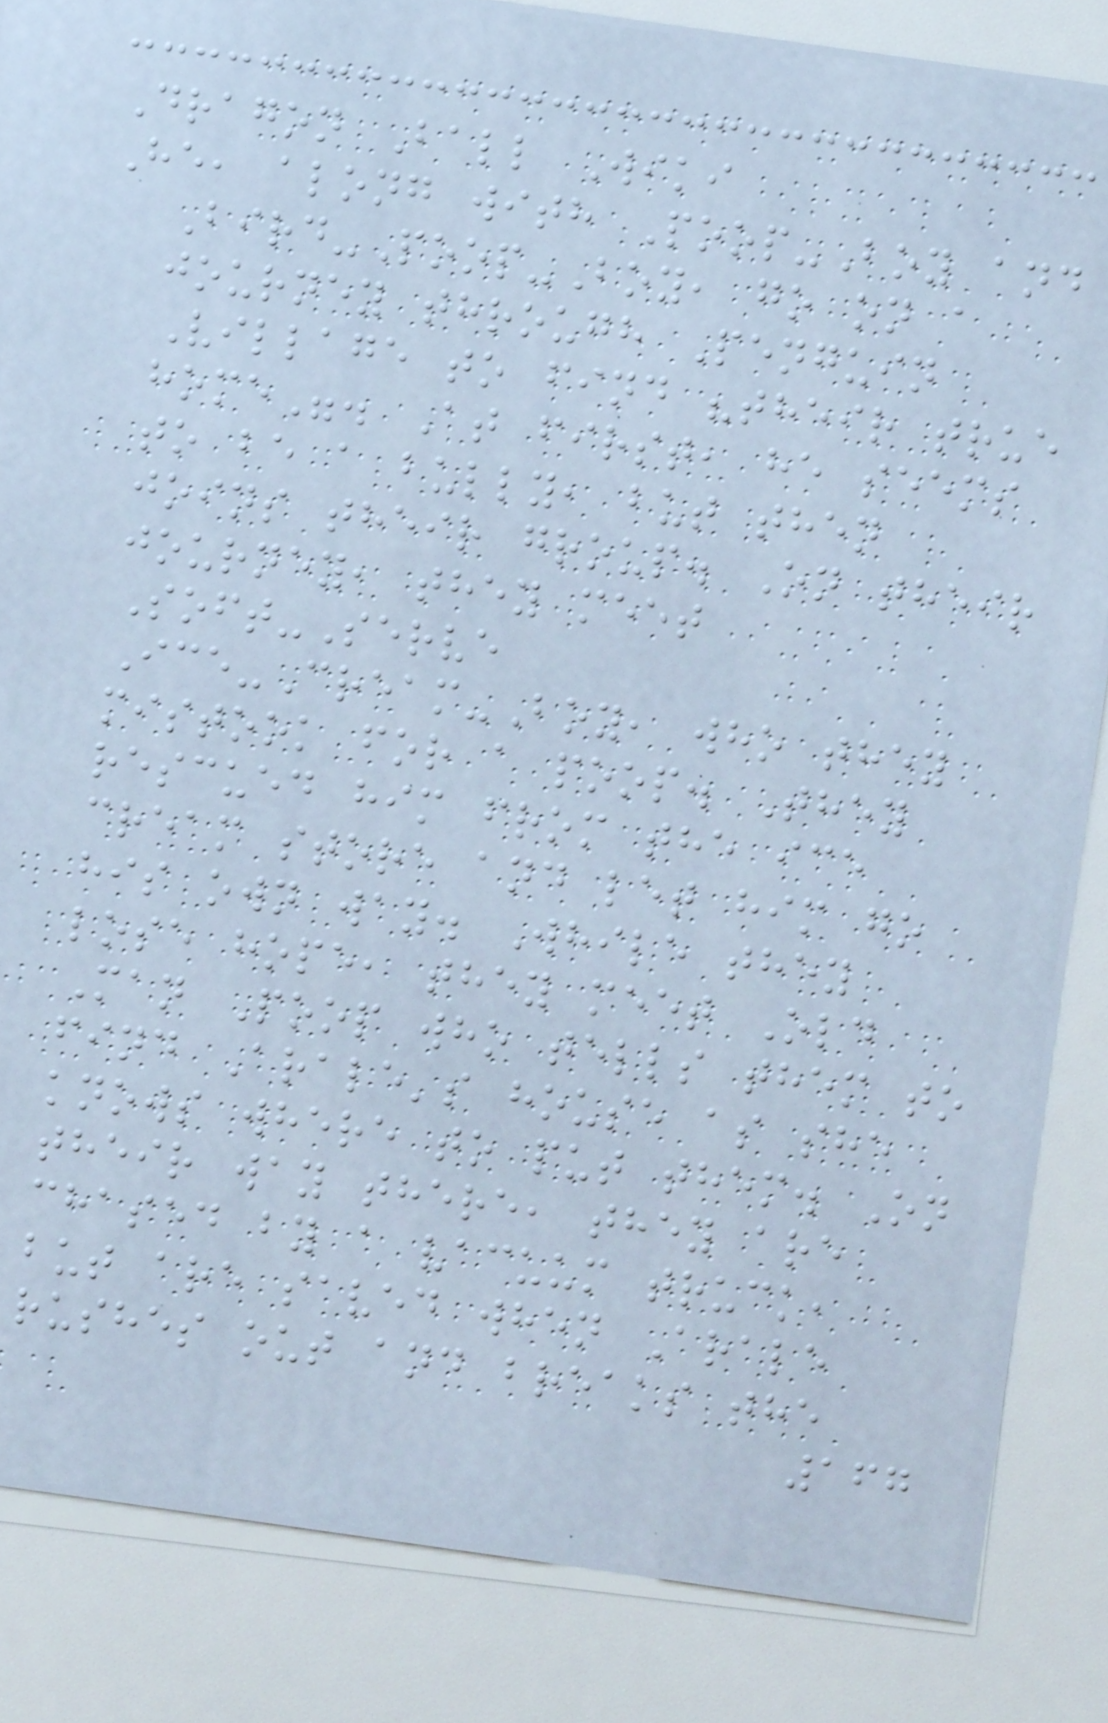Dragon Ball Wiki
He, along with Poop-Boy and
Bird-Poop-Boy, go on a
journey through Penguin
Village to find "their true
home". At first, he seems
to be a bully, but then
joins their group. On their
journey, they meet
Soft-Serve
Ice-Cream-Boy, who they
mistook for a poop. They
rescued him from the ice
cream store and let him go
his own way. While they
lose hope, they meet Old
Man Poop who tells them to
find Arale's house as she
knows where to put them. On
their way there, they are
chased by a vacuum truck,
but are saved when Arale
rushes out and breaks the
167
